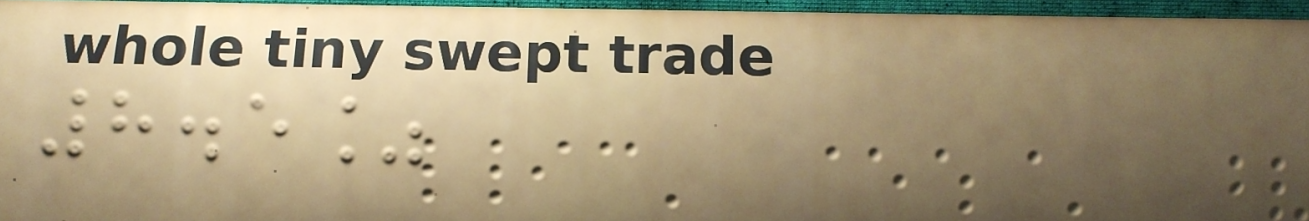8.5%
